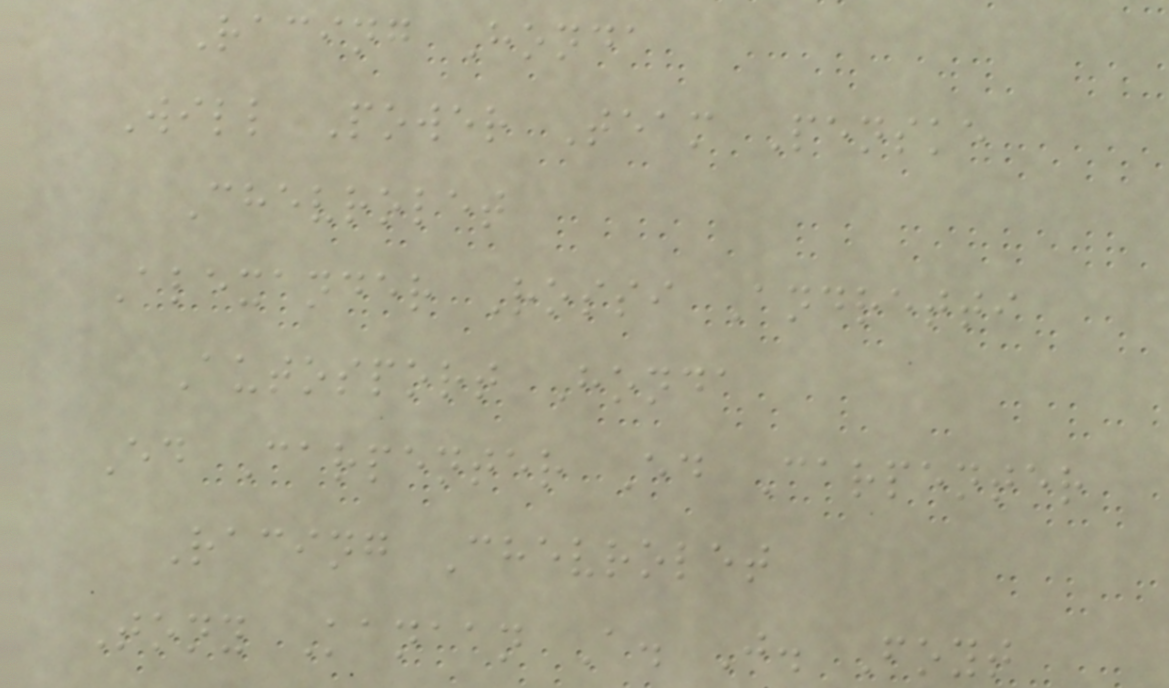Racing Honda
Will Power Team Penske
Chevrolet
Alexander Rossi Andretti
Autosport Honda
Ed Carpenter Ed Carpenter
Racing Chevrolet
Tony Kanaan A. J. Foyt
